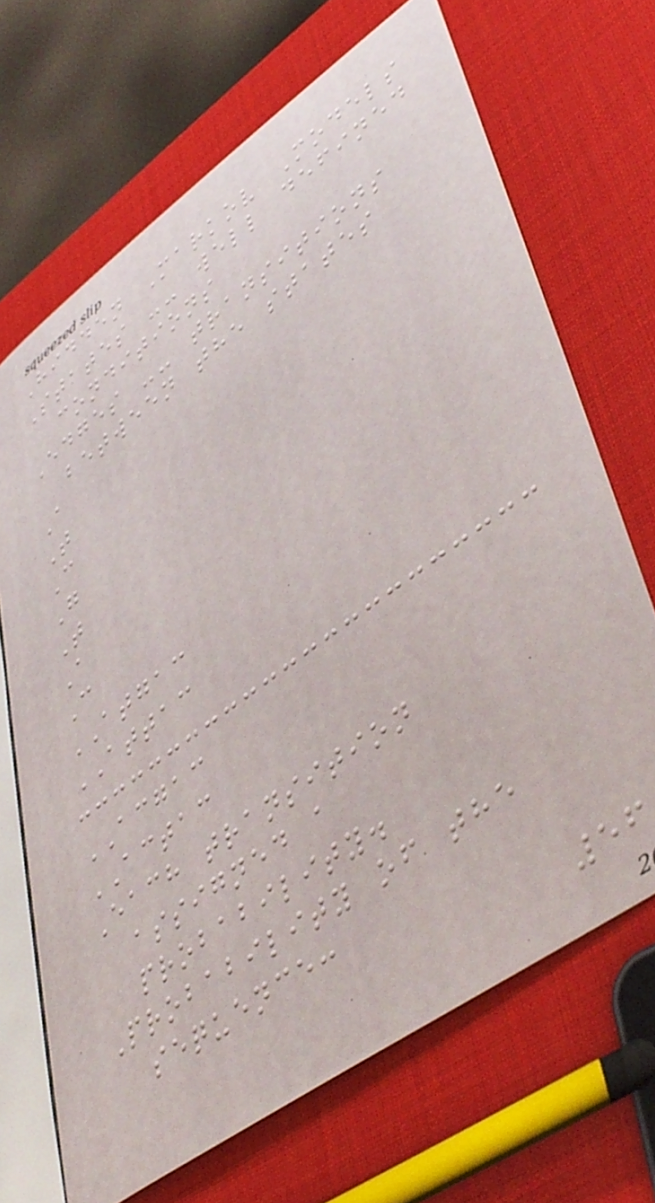Hidden Markov Models
States -- well defined
conditions
Edges -- transitions
between the states
A
T
C
G
T
A
C
ATGAC
ATTAC
ACGAC
ACTAC
Each transition
assigned a
probability.
Probability of the
sequence:
56
